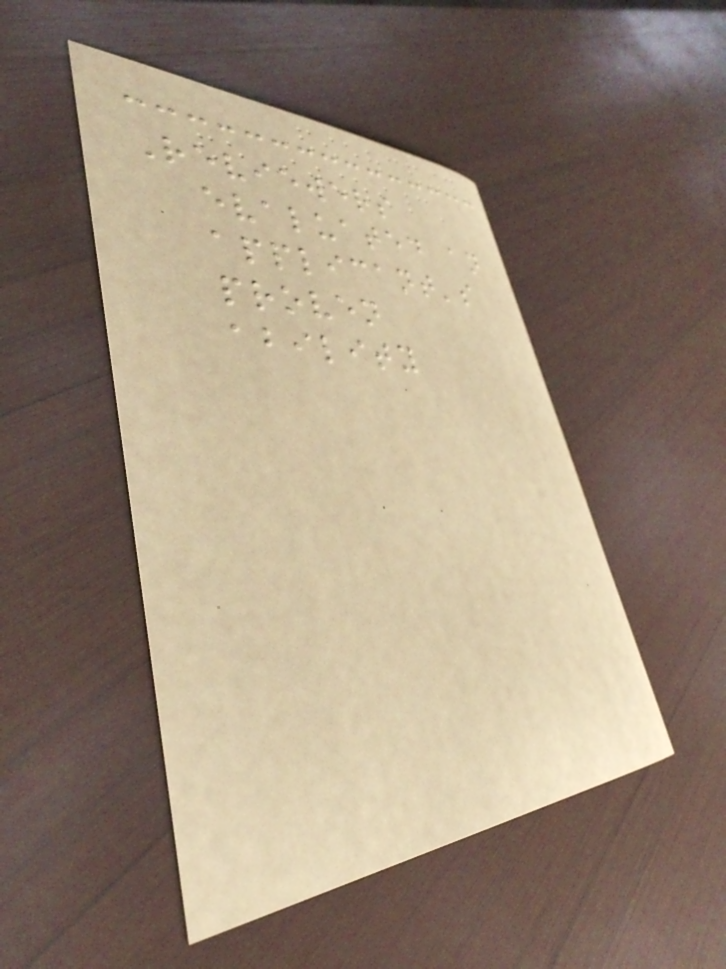Reviewers
evaluated an
applicant's
proven
ability
